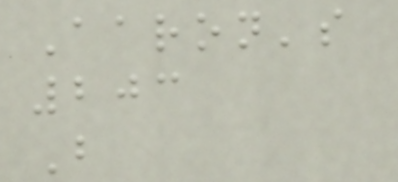Aaron's
203
B
